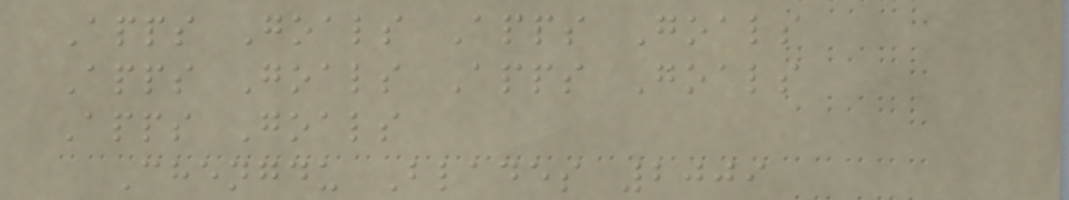Apps Goals Apps Goals
Apps Goals Apps Goals
Apps Goals
Chengdu Blades 2009
